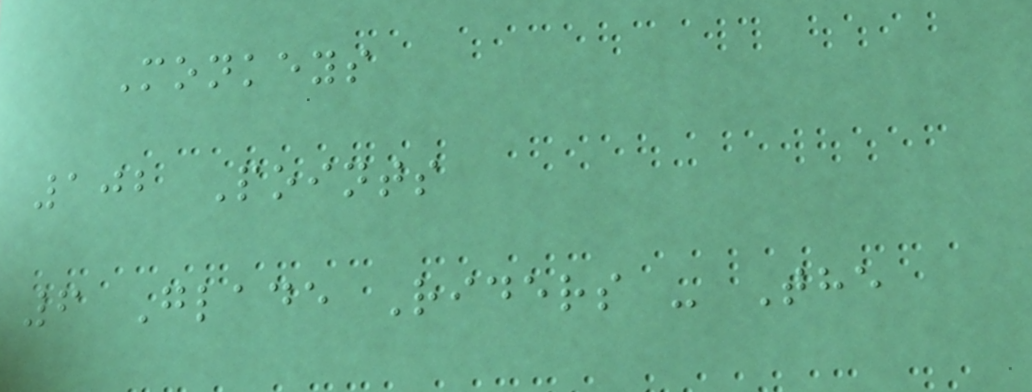Monkeys
102 Points
6 Glade Riders - The
